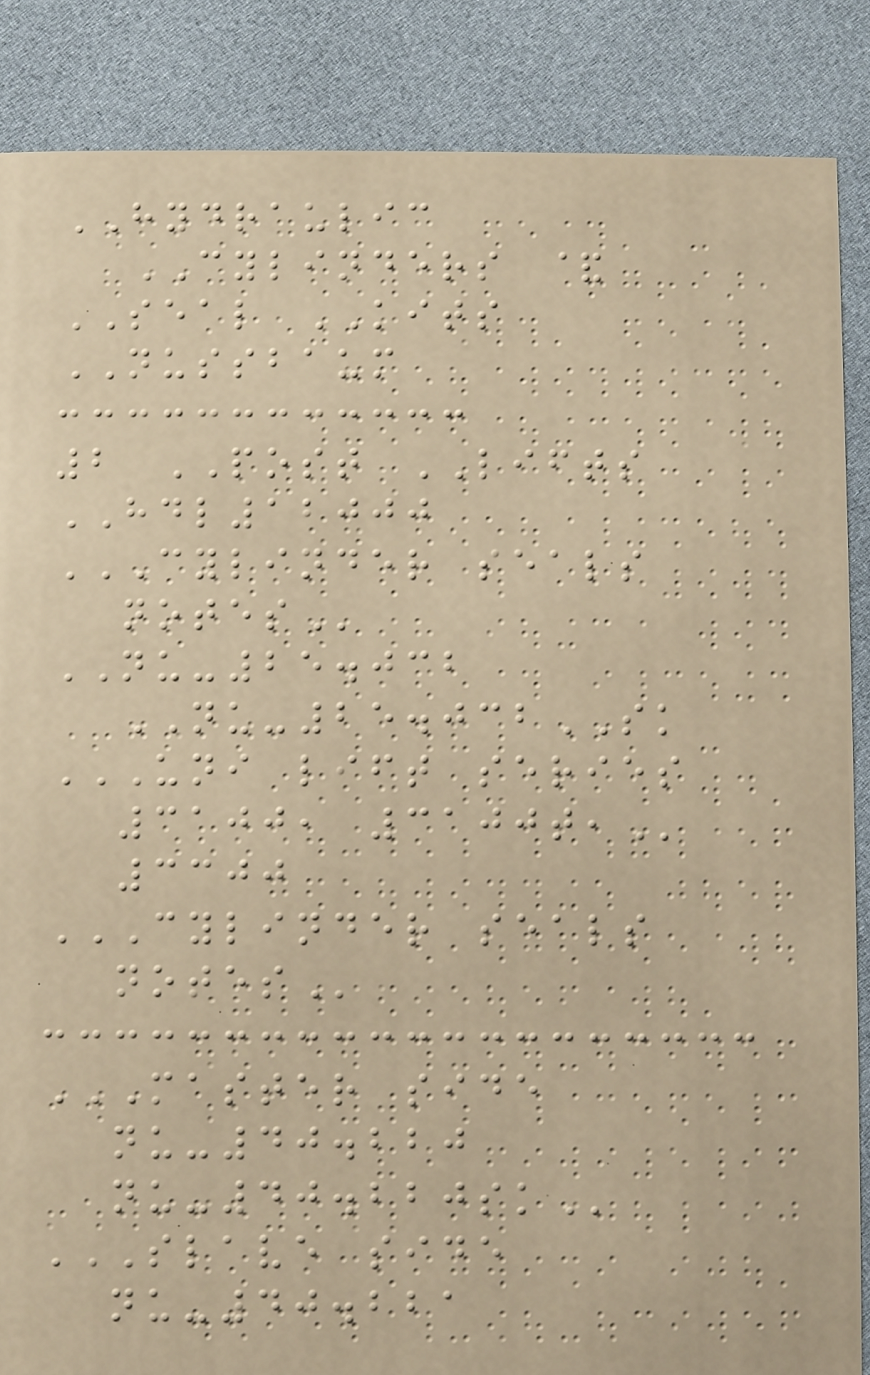HYDRAULIC
CYLINDERS &
SEAL KITS
NUSSBAUM
2 POST LIFTS
HDL12000
CYLINDER SEALS
NOTES
NU-25.032
NU-25.032SK
UNI LIFT SERIES
3100, 3100T,
3300
CYLINDER SEALS
NOTES
MASTER SIDE
NU-40.220
NU-40.220SK
SLAVE SIDE
NU-40.221
